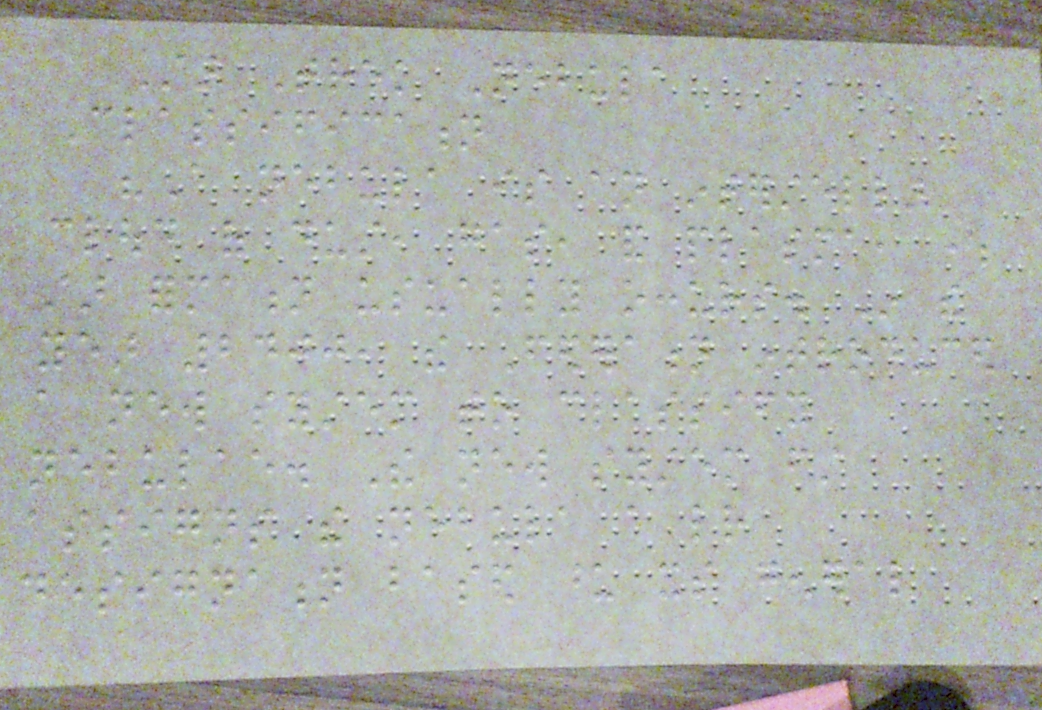Star Trek Nebula
Classification
"A nebula is an interstellar
cloud of dust, gas, and plasma, where
star formation usually occurs. In the
year 2400, the Federation introduced
a new system to classify
nebulae. The new system first
assigns the nebula a letter
designation based upon its general
